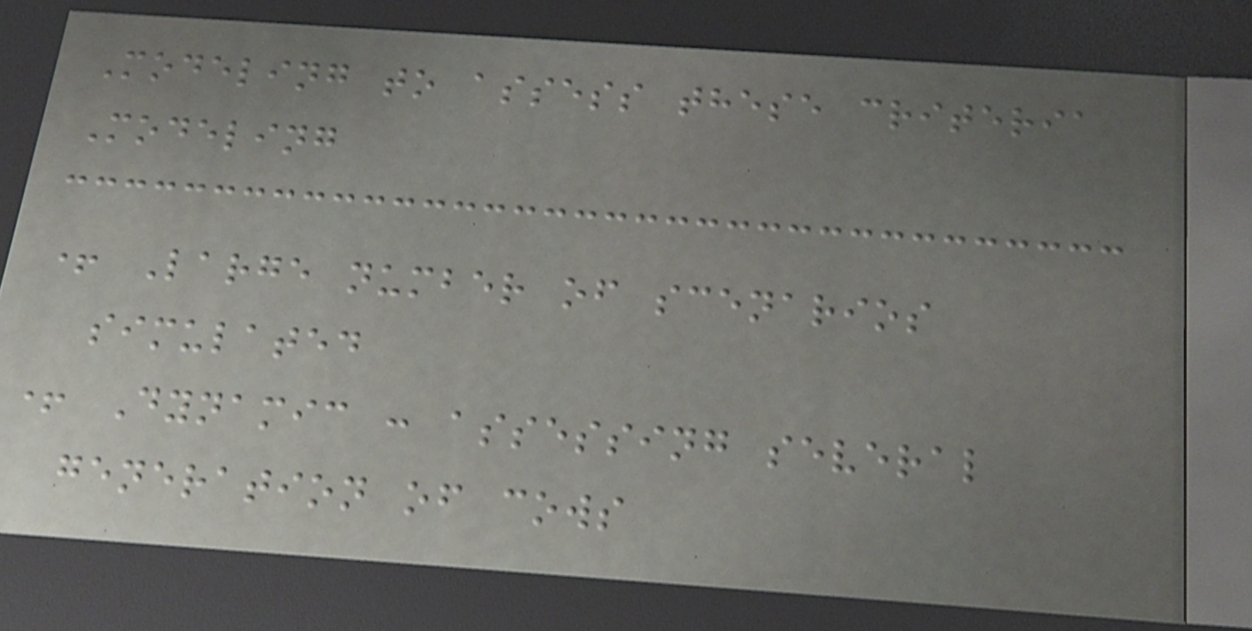Modeling to assess these criteria
Modeling
+ Large number of scenarios
simulated
+ Dynamic : assessing several
generation of cows
